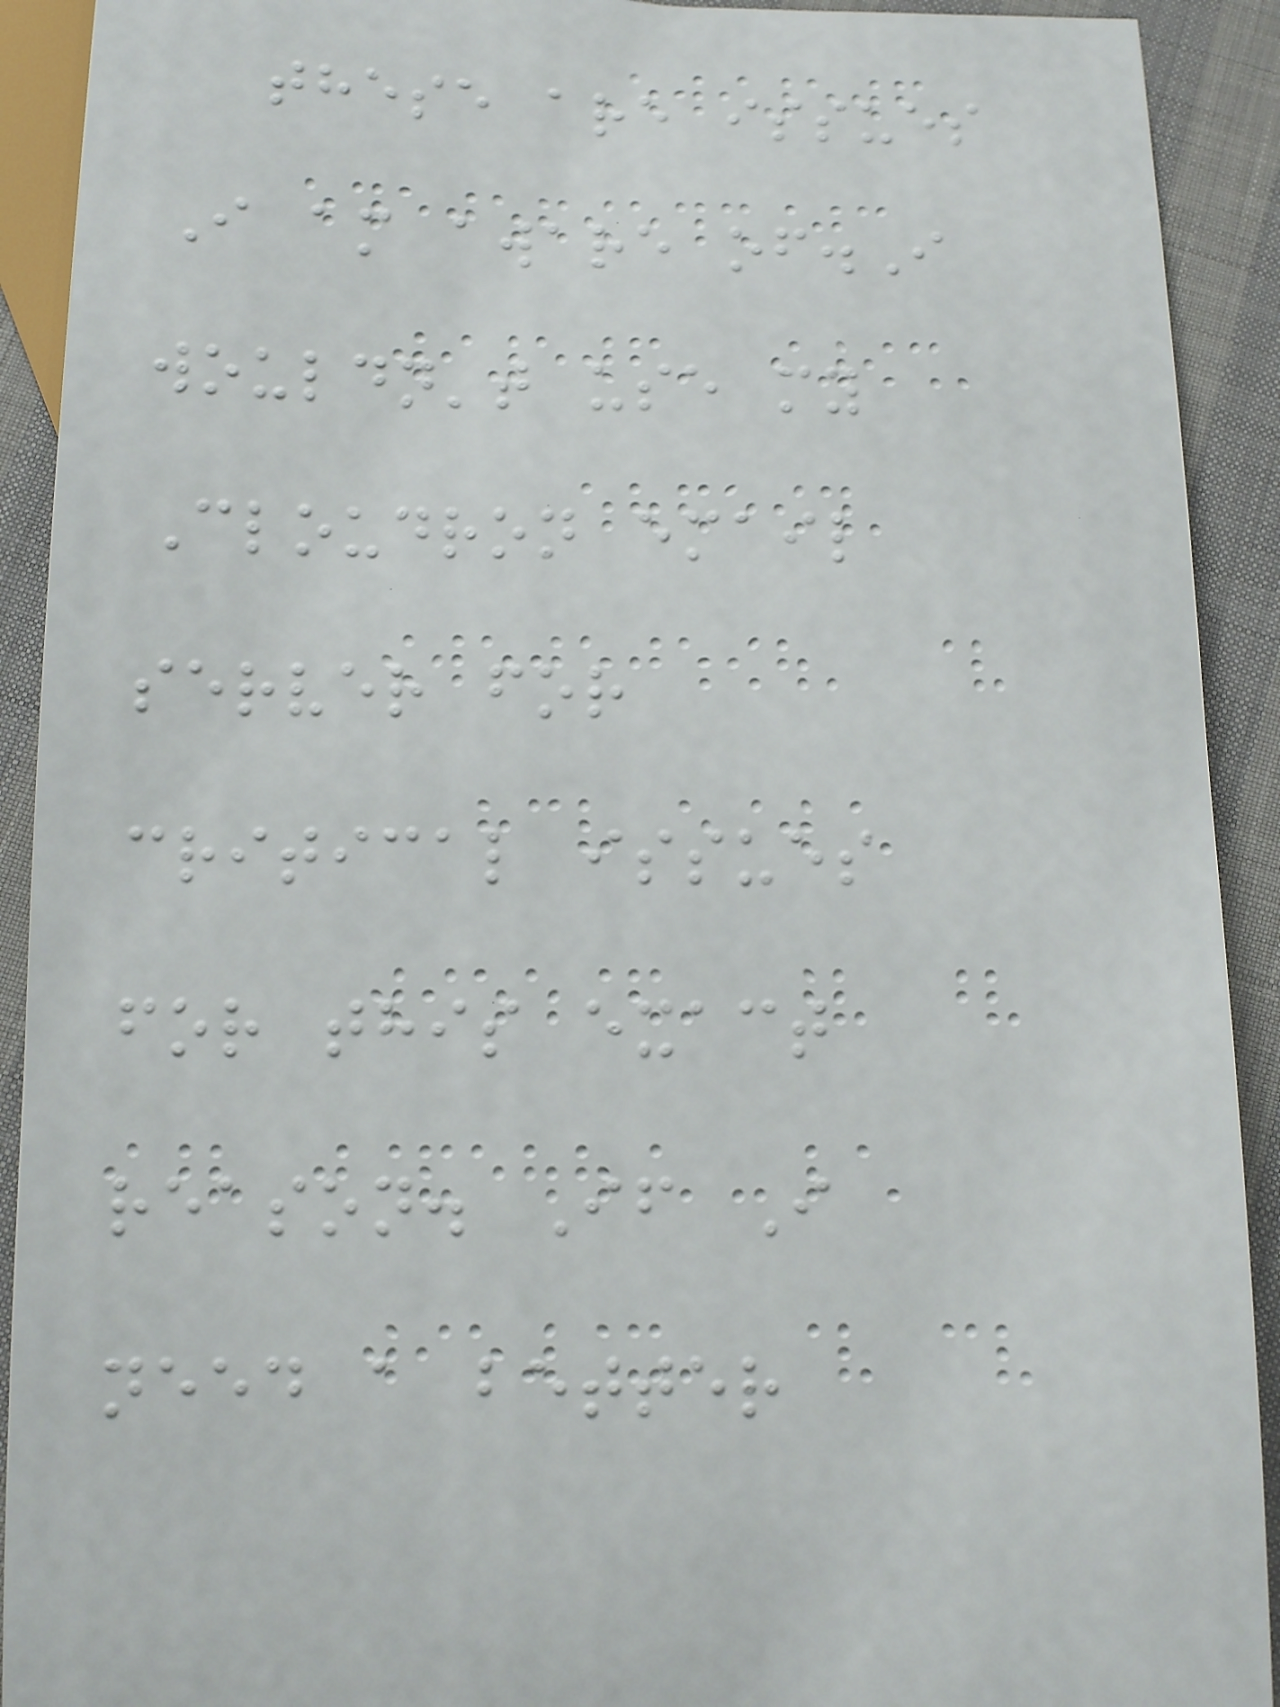these are issues
I am aware of.I
wouldn't use my
Cloudron email
server for
critical issues
for this exact
reason. If I
need a better
